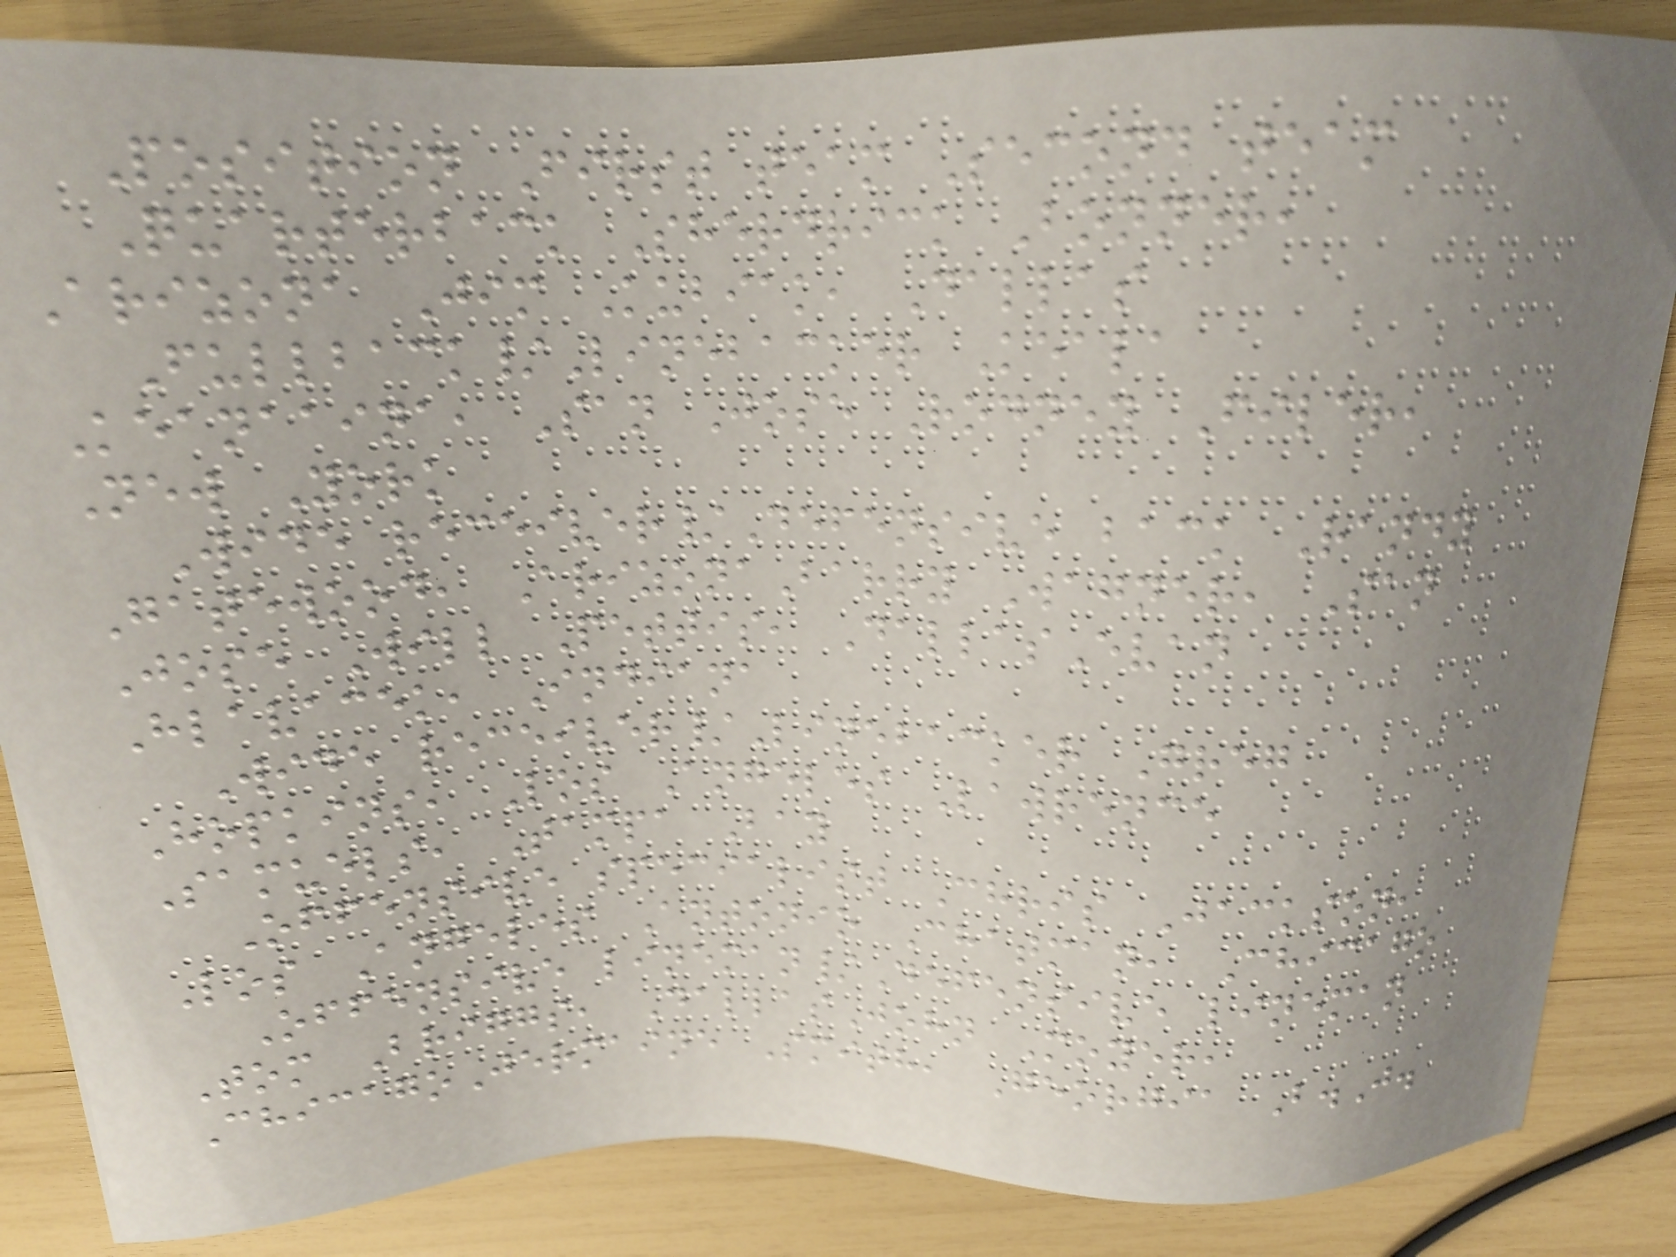Position First team Second team
Quarterback Sherdrick Bonner,
Arizona Jim Kubiak, Dallas
Fullback/Linebacker Keala
Keanaaina, San Jose Rodney Filer,
New York
Wide receiver/Defensive back Randy
Gatewood, ArizonaBarry Wagner, San
Jose Will Pettis, DallasEvan
Hlavacek, Indiana
Wide receiver/Linebacker Greg
Hopkins, Los Angeles Lawrence
Samuels, Tampa Bay
Offensive specialist Chris Jackson,
Los Angeles Antonio Chatman, Chicago
Offensive lineman/Defensive lineman
Tom Briggs, DallasJohn Moyer,
ChicagoJermaine Smith, Georgia B.J.
